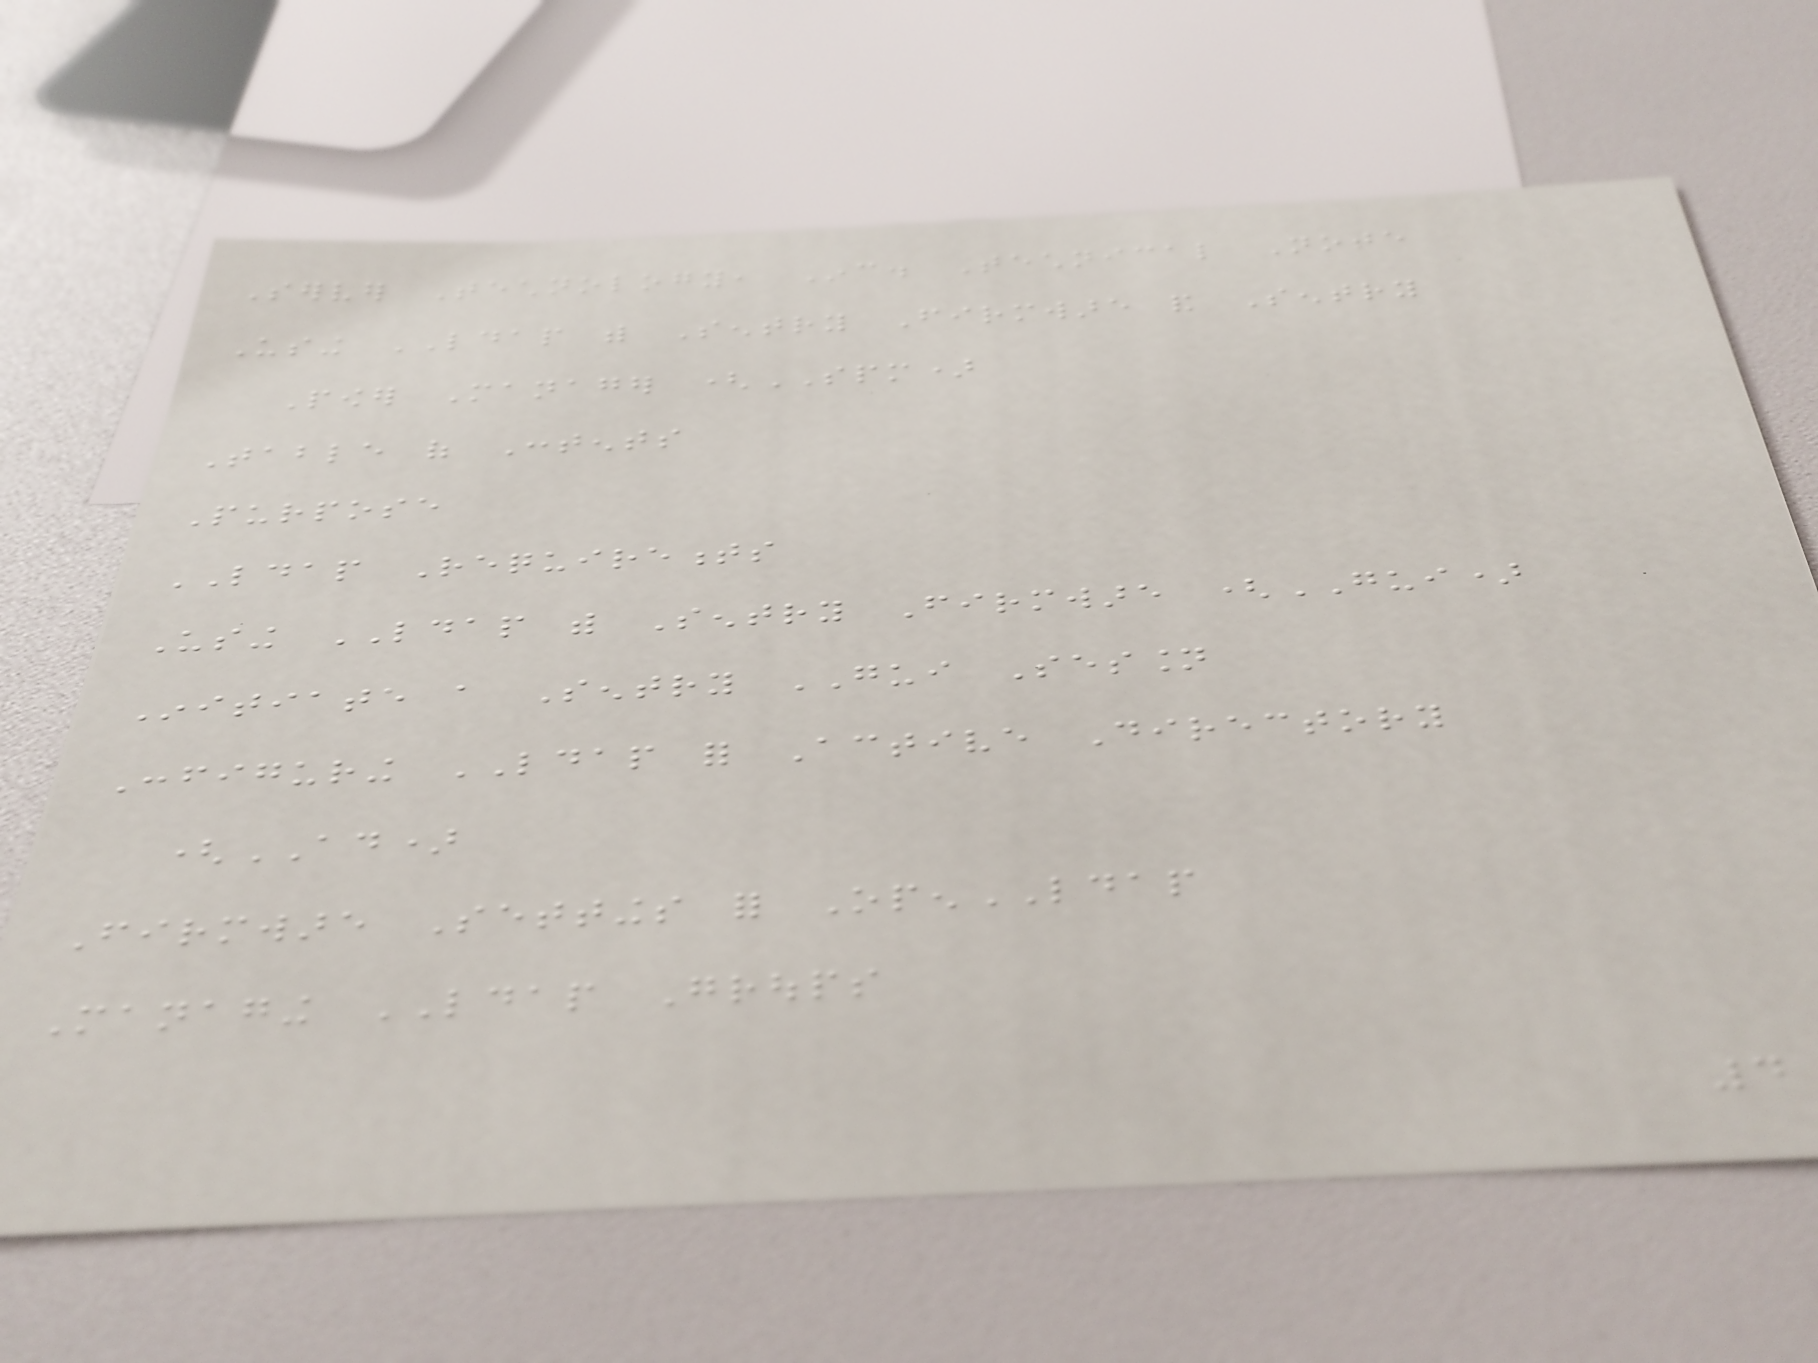Server Technology, Inc. Technical Note
Using LDAP with Sentry Firmware and Sentry
Power Manager (SPM)
Table of Contents
Purpose
LDAP Requirements
Using LDAP with Sentry Firmware (GUI)
Initiate a Sentry GUI Session
Configuring LDAP for Active Directory
(AD)
Firmware Settings for OpenLDAP
Managing LDAP Groups
4
